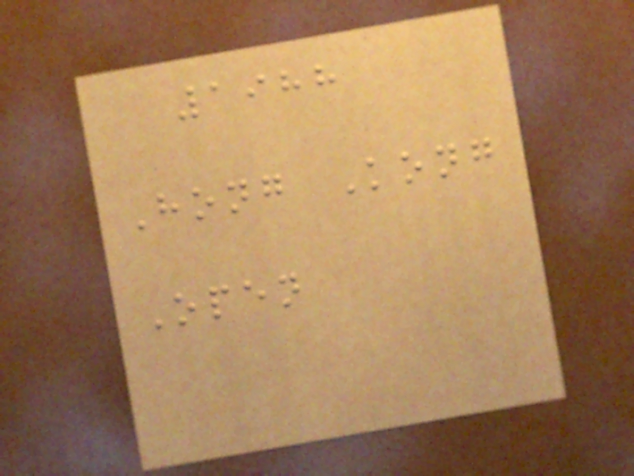1988
Hong Kong
Open
